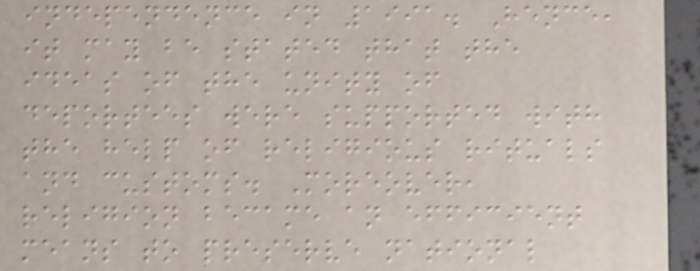independence in 1991. Hence,
it may be stated that the
ideas of the unity of
deportees were supported with
the help of religious rituals
and customs. Moreover,
religion became an efficient
means to preserve national
